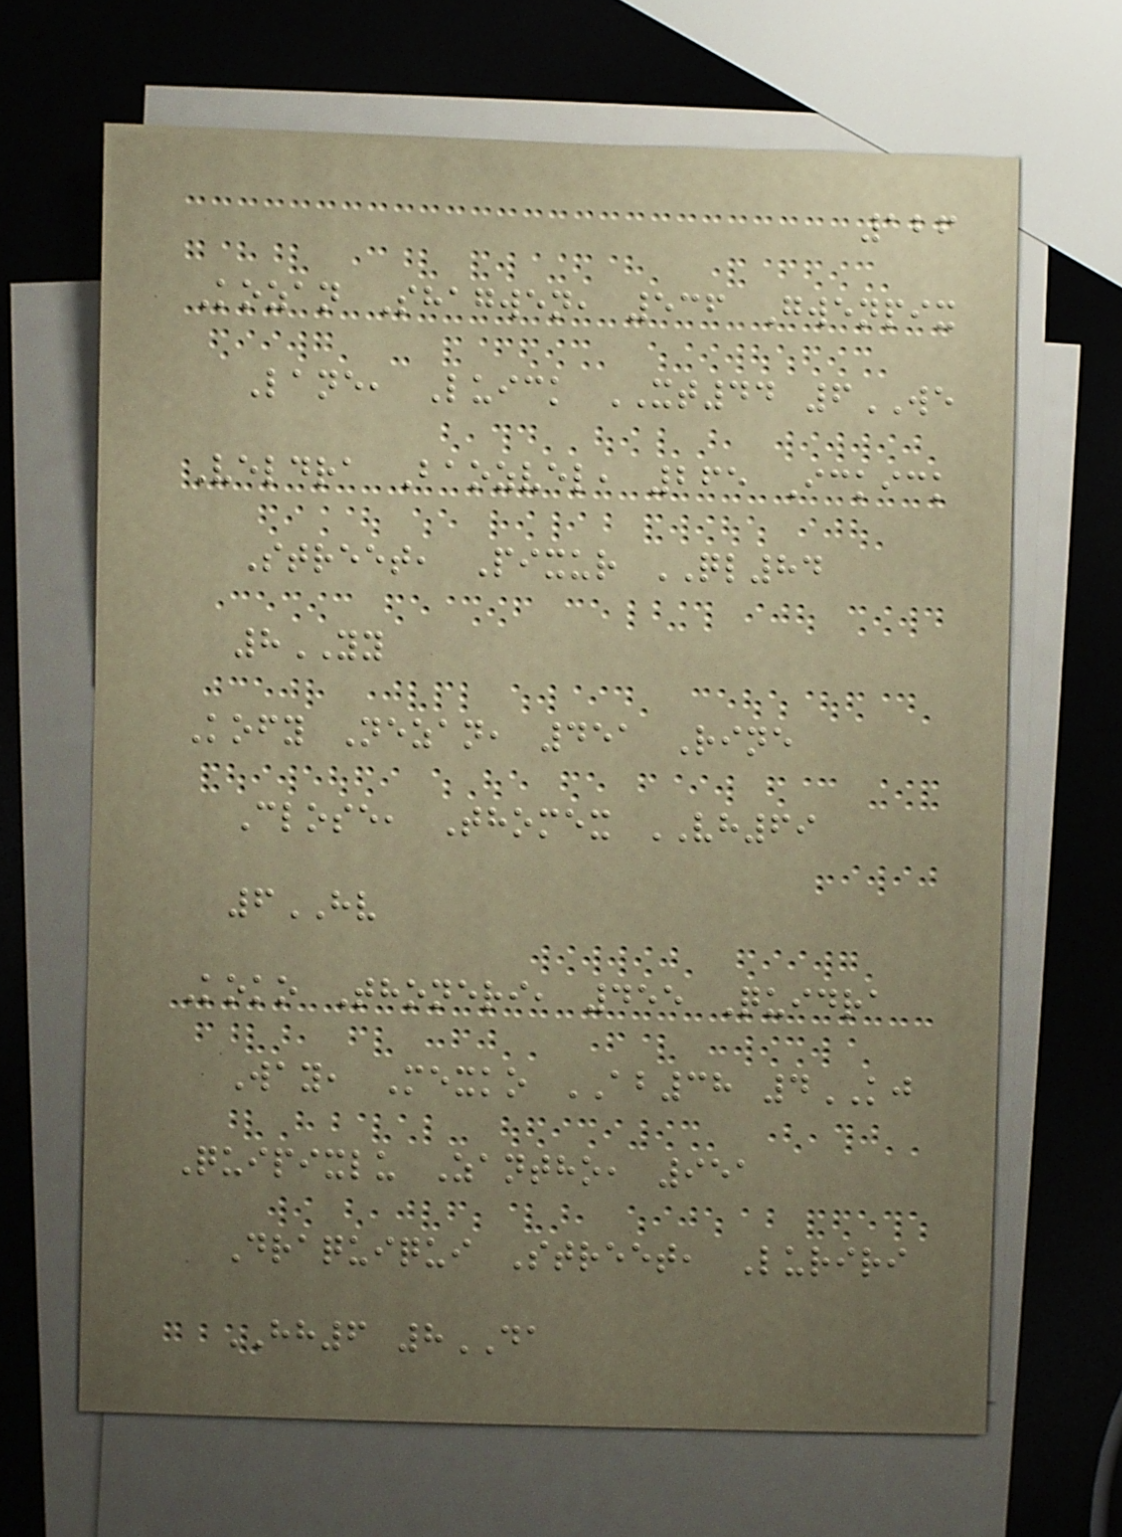126
Kozan Shagwen, 536 Gwenpix
Lane, Luick XT44 6WE
Veldra Baozvel, 265 Ickick
Street, Pixur QL84
8YY
Kofy Nezan, 451 Rine
Close, Thomex VH69
6HV
Koko Thoneri, 455 Quidra
Way, Mexko AB38 4KJ
Quipixlu Zantho, 951
Draquiqui Street, Luriri
HH6 8DA
